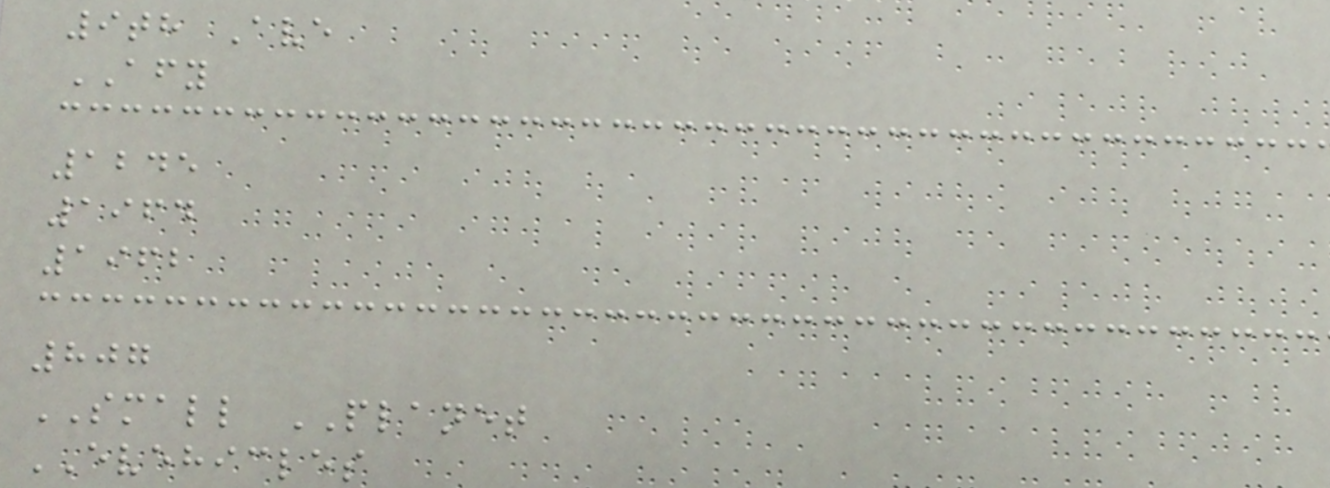9th Ave
AFY
1245
1964
1962
807
SMALL PLANET
EVEHICLES
